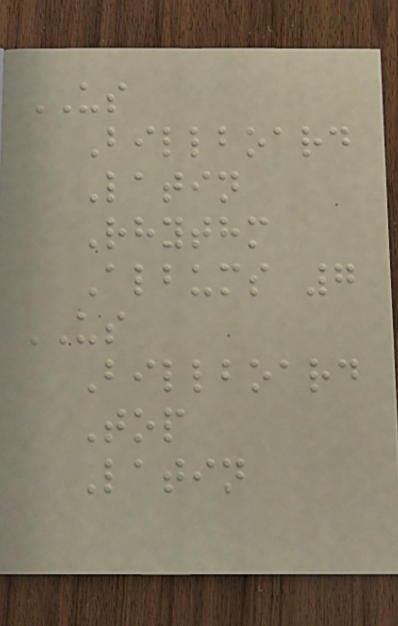US
Billboard
Latin
Rhythm
Albums 7
US
Billboard
Top
Latin
